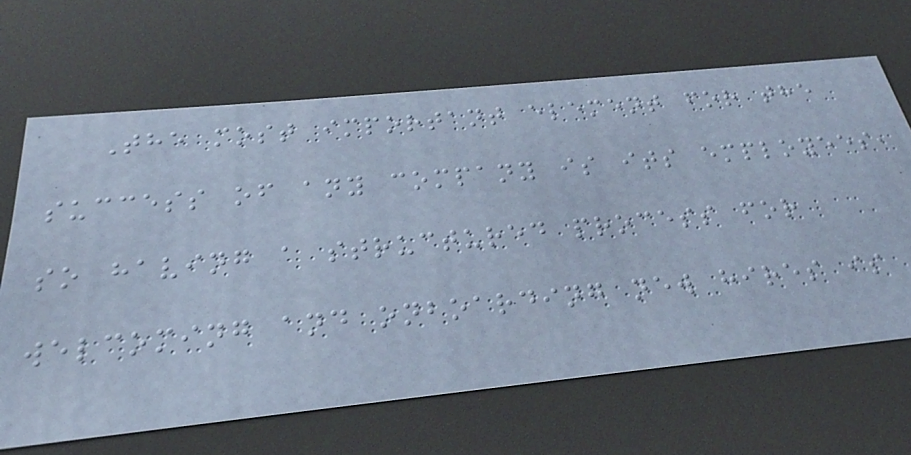The most important element for the
success of any company is its employees,
so having a structured process for
welcoming and onboarding new hires is
